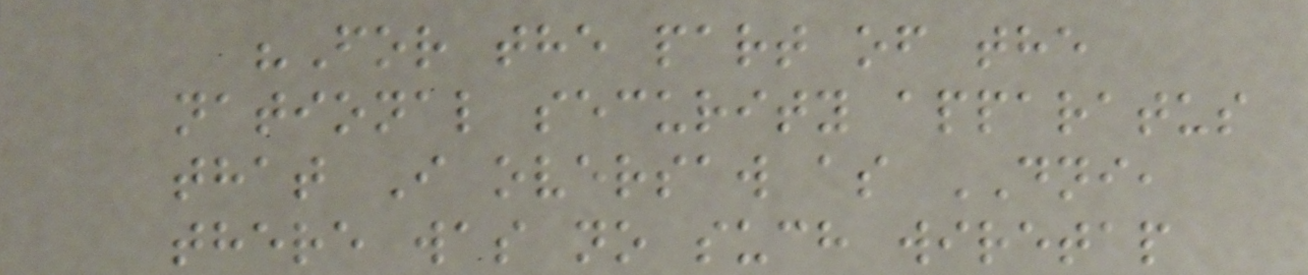"For the part of the
national security apparatus
that I oversaw as DNI,
there was no such wiretap
